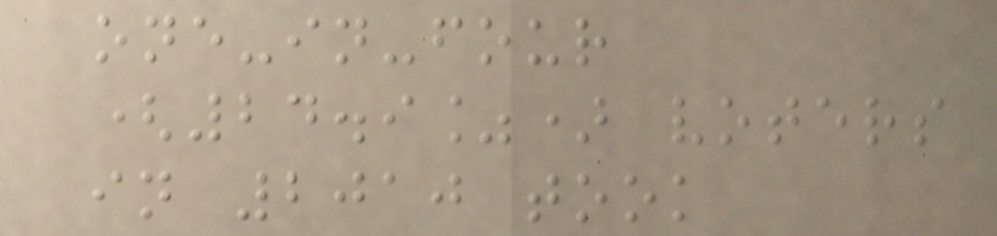one-in-four
(24.9%) voters
in 2010 took
